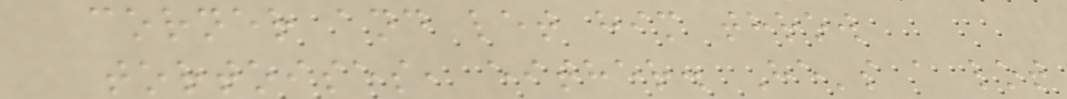corner and let him throw
tortoises, either. He's a lot
